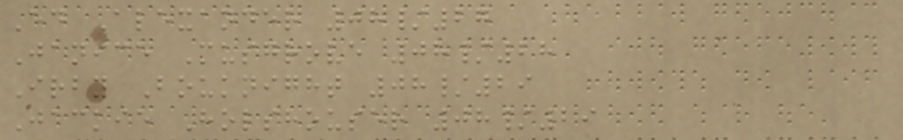Ed Alexander 08/27
Janice Musgrove 08/28
Irby Bouknight 08/29
Jackie Holshouser 08/29
